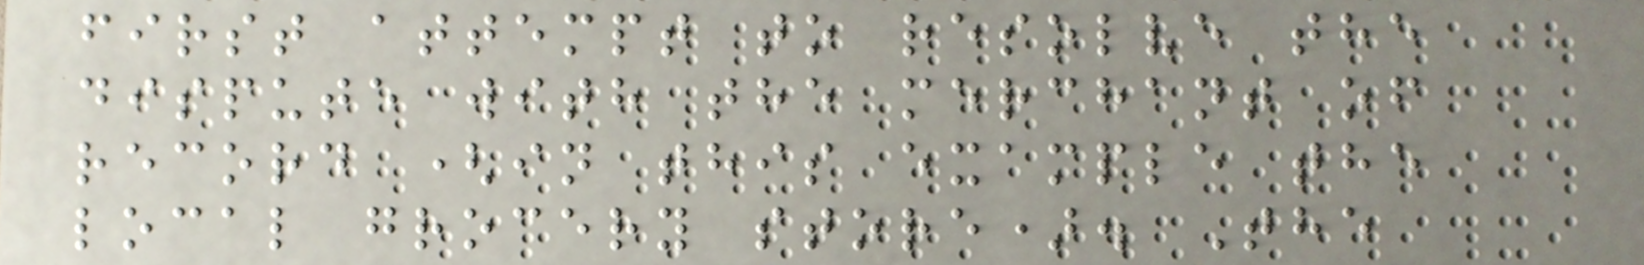first attempt to resolve the
dispute with the merchant of
record (in this example the
local grocery store). The
